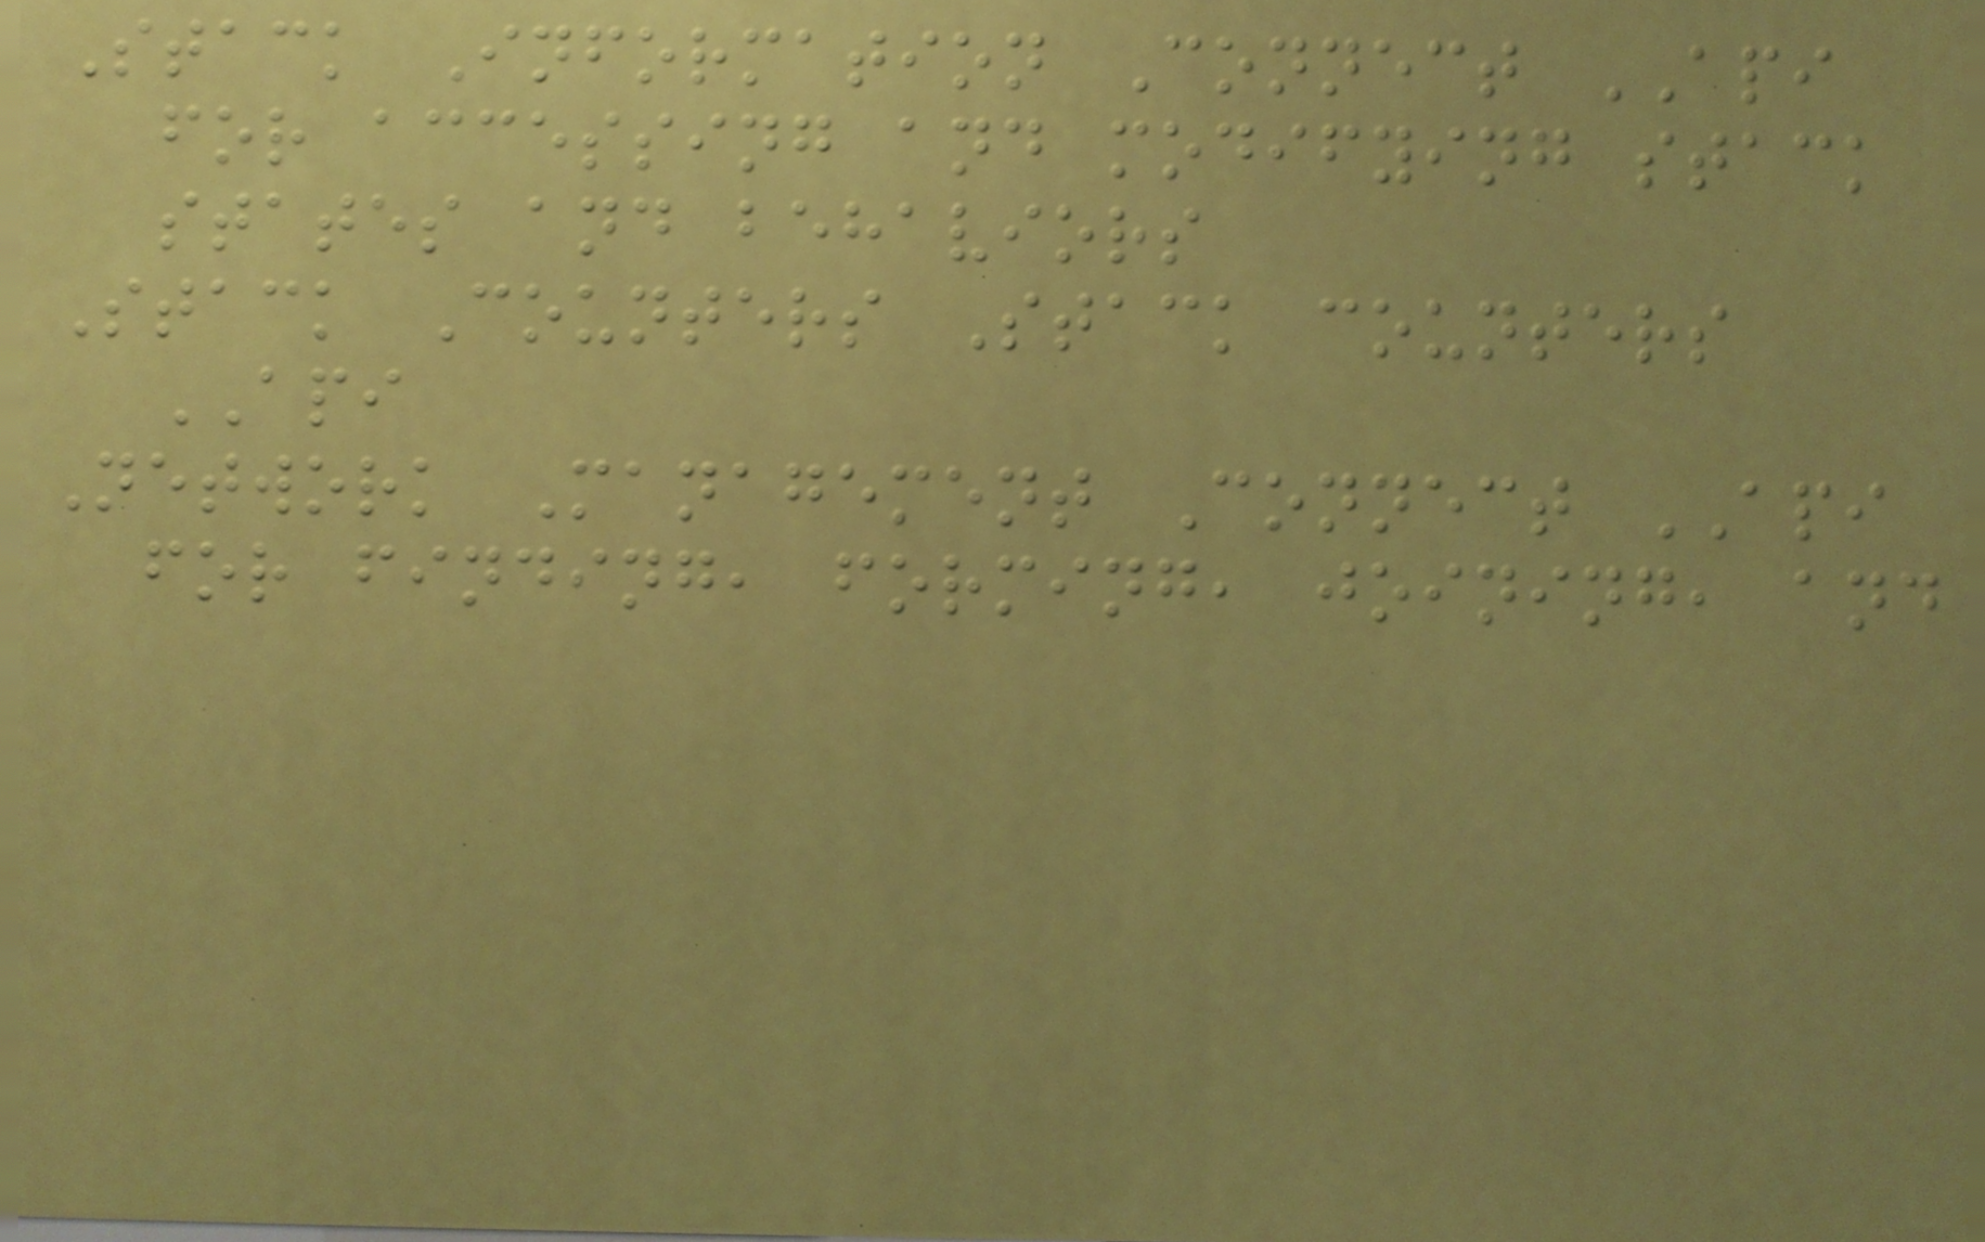Stack Information Connect API
for accessing and modifying stack
states and behaviors
Stack Counters Stack counters
API
Network Management Connect API
for finding, forming, joining, and
